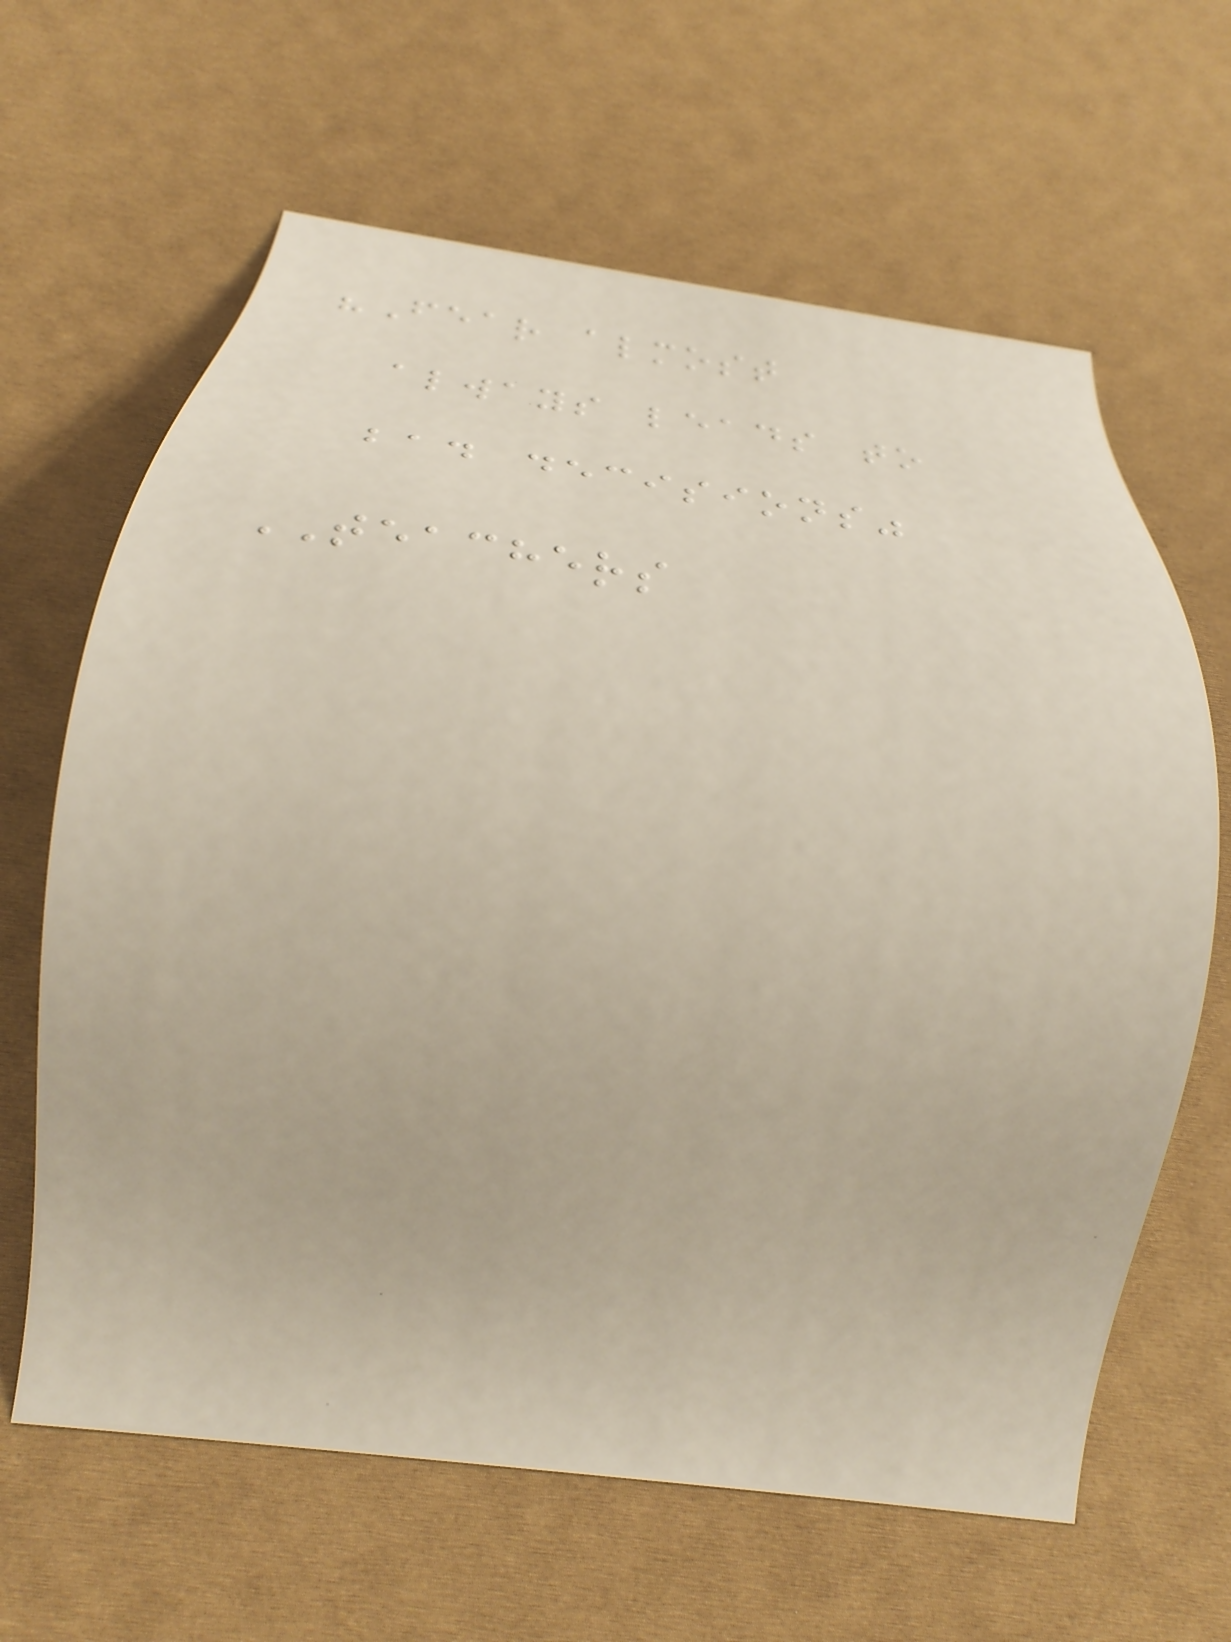"Fear almost
always leads to
bad decisions"
TEACHERS
